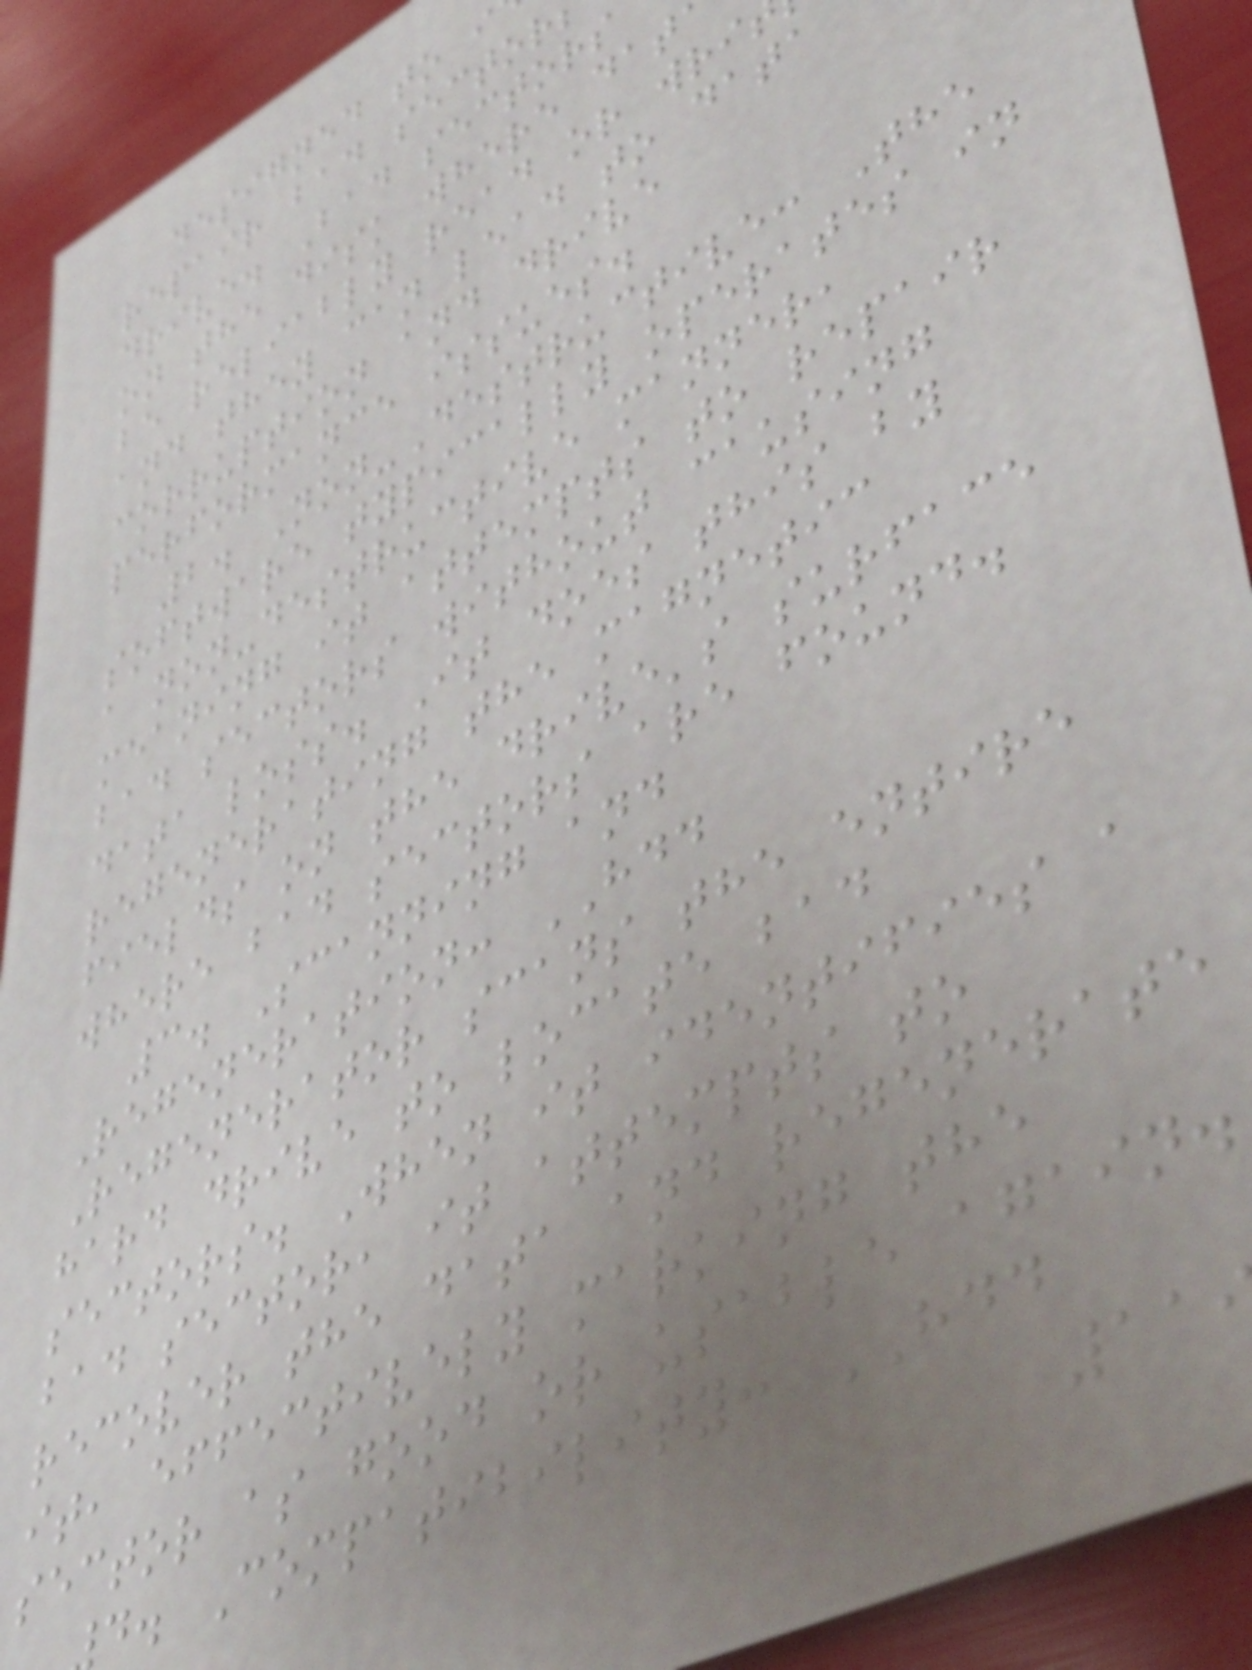designed to i
repair bad sector
drive. Bad sectors
on the disk where dat
be reliably read or wri
and they can lead to data
corruption and drive
performance issues.
2. Non-Destructive: The
software typically operates in
a non-destructive manner,
meaning it attempts to repair
bad sectors without causing
data loss. It does this by
regenerating the magnetic
fields on the drive's surface
where bad sectors are found.
3. Scanning and
Regeneration: HDD
Regenerator scans the entire
hard drive to locate bad
sectors. When it identifies a
bad sector, it attempts to
recover the data and regenerate
it, effectively marking the
sector as good or usable again.
d. Compatibility: HDD
